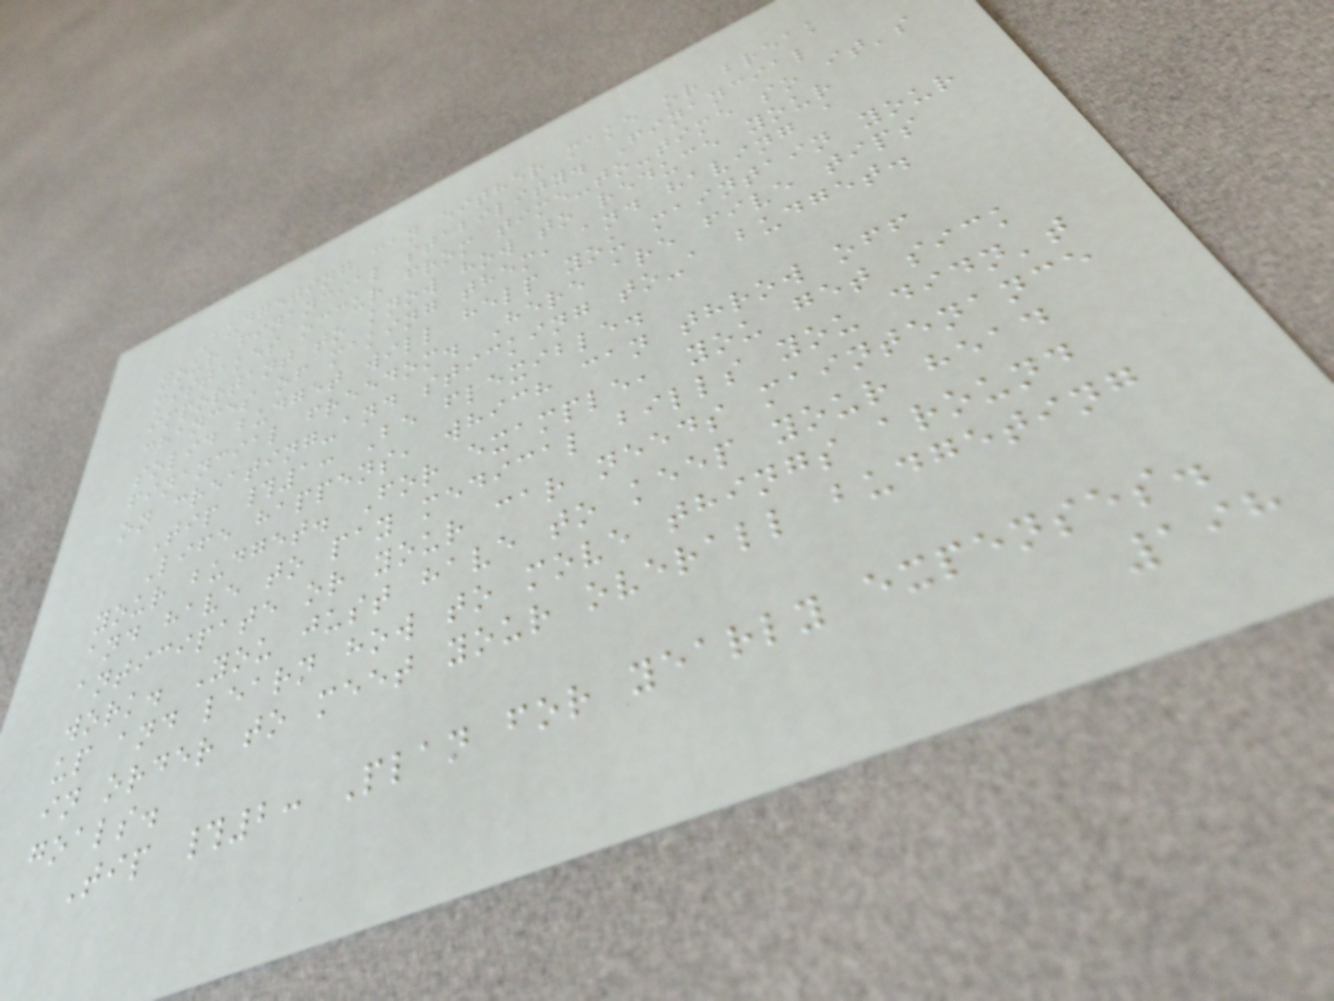Budgeting can either make or break
your financial stability. Financial
mistakes occur from time-to-time so it's
important to know how to reduce your
chances of making them, and having a
solid budget will help you maintain your
financial freedom. Here are five tips
on creating-and sticking to-a budget.
Tip #1: Be flexible.
Life happens, which can throw off
your budget. For example, you get sick
and have to pay medical bills you didn't
anticipate or your car needs maintenance
work. You just have to keep your head
up and learn how to move things around
in order to meet your overall budgeting
goals.
Tip #2: Plan for yearly expenses.
198
